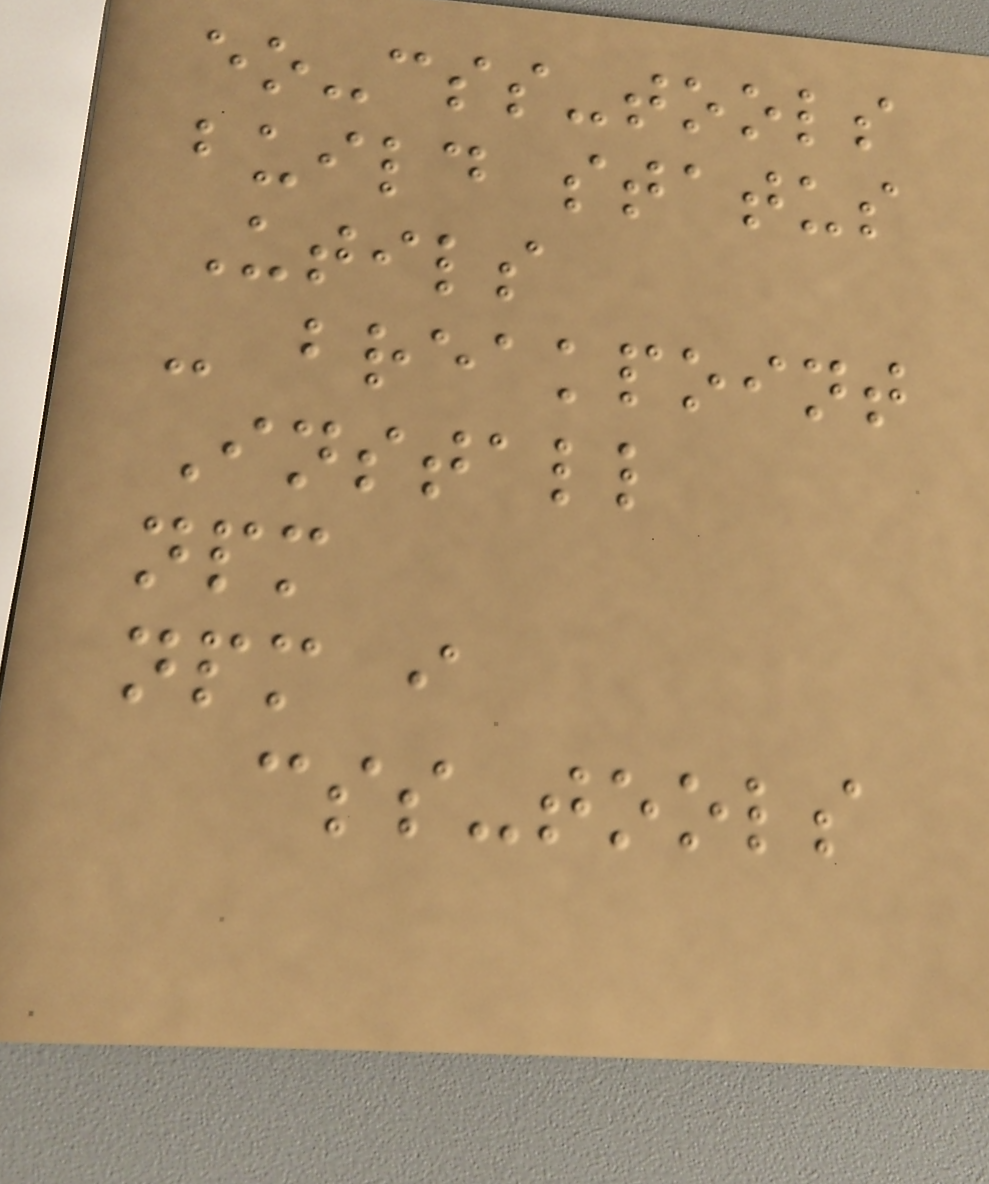eo-css-tools
build status
Utils
- breakpoint
Install
npm
npm i
css-tools
